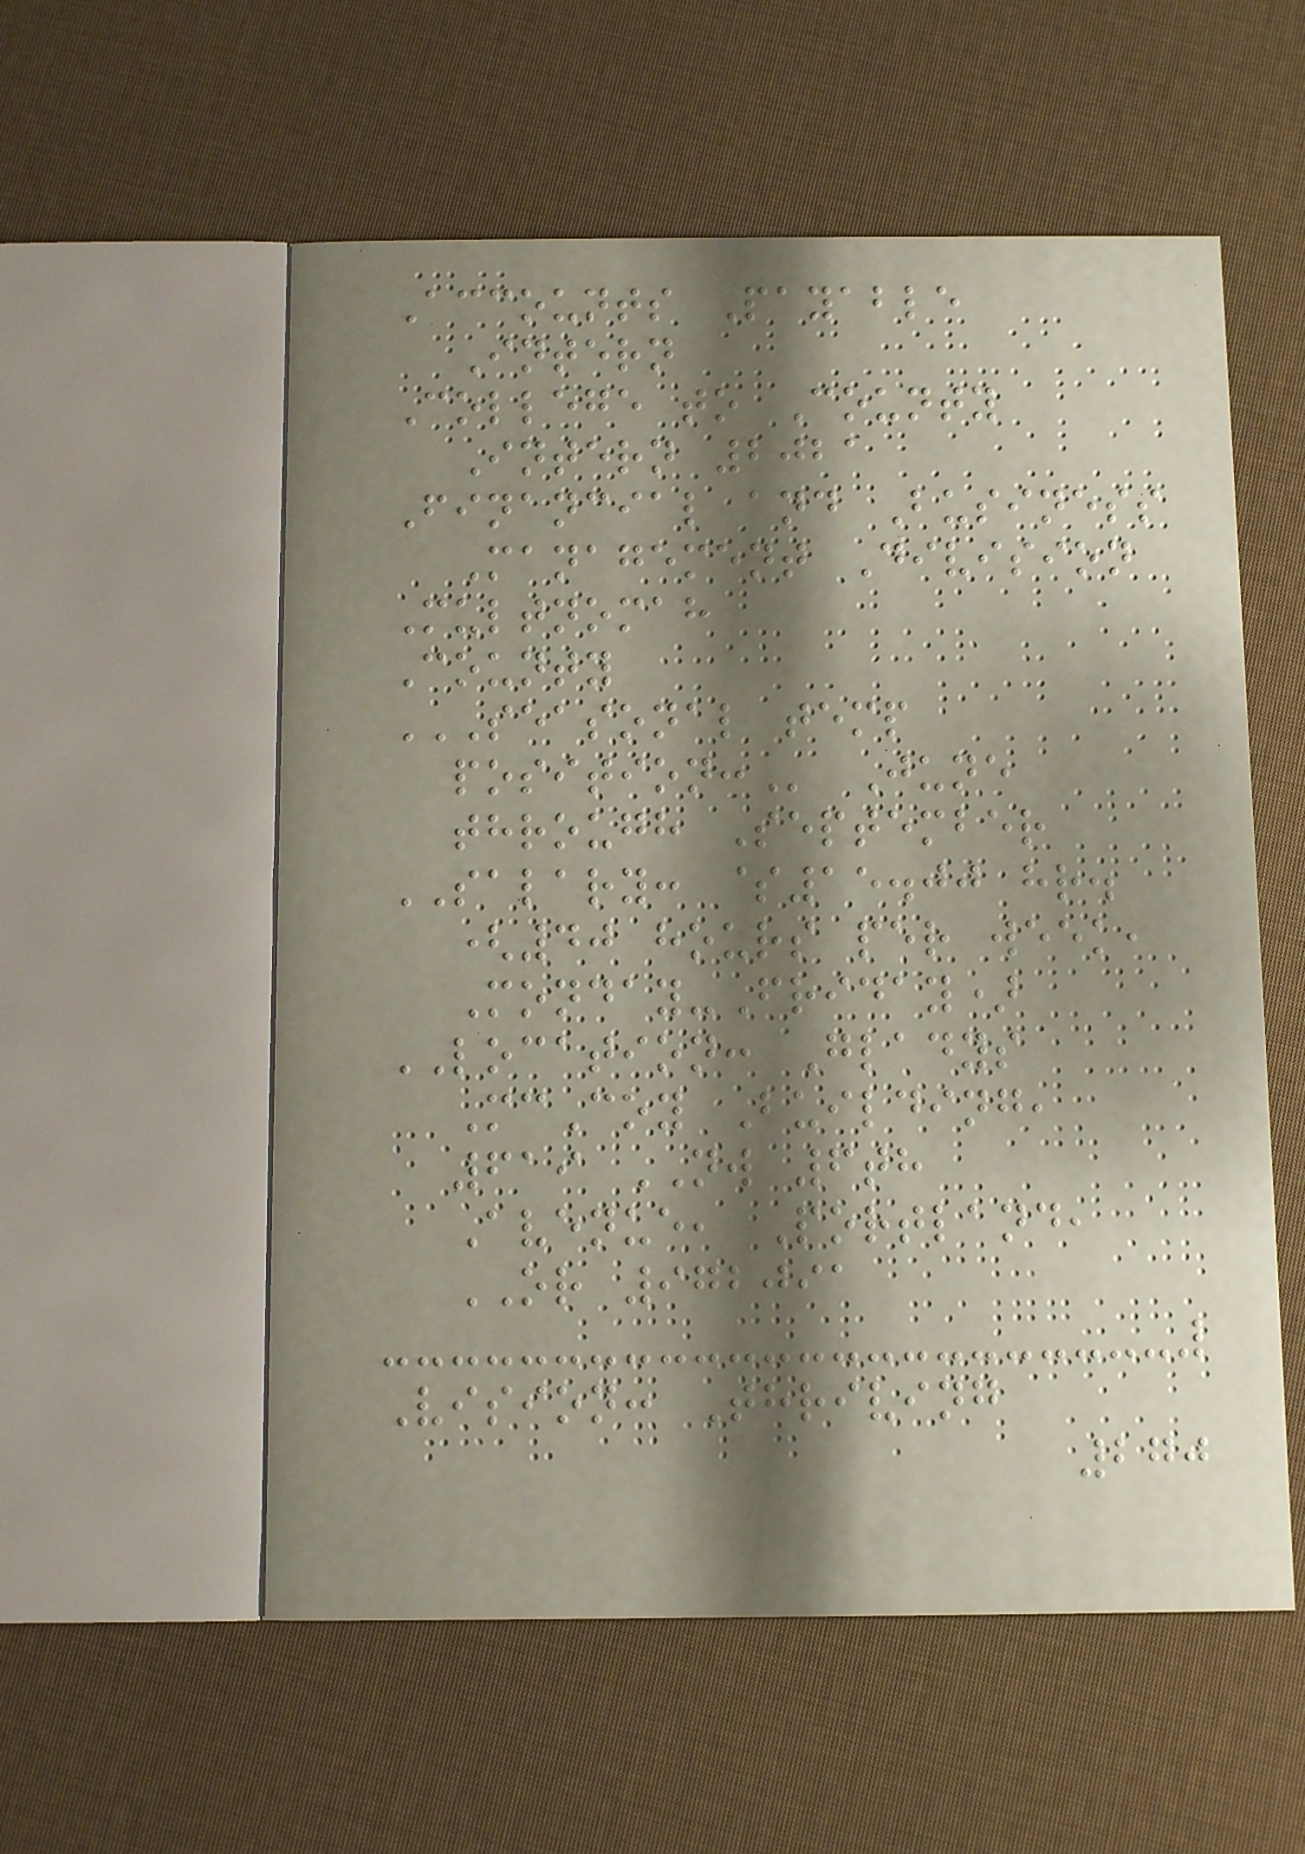Accounts Payable
Intern
College to County
Intern 2021
Financial and Business
Management Division
Multnomah
County
SEASONAL TEMP
POSITION: June
through September
SALARY: $15.00 hr.
(40 hours per week,
Monday-Friday)
LOCATION: Gladys
McCoy Building,
619 NW 6th
Avenue, Portland,
OR 972091
Vision: Thriving
270
